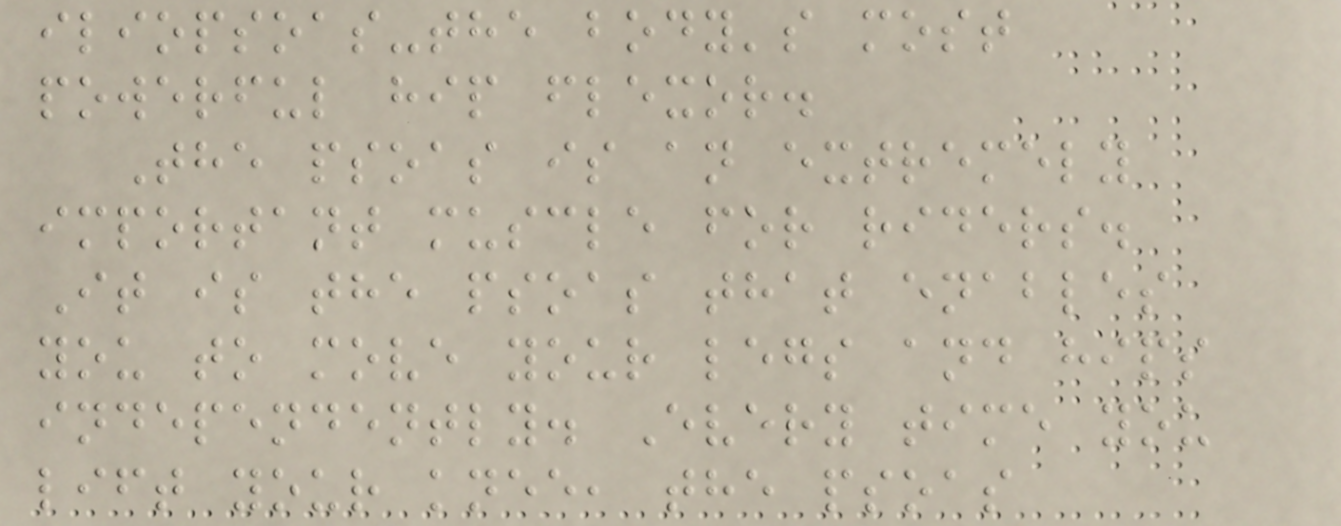iliopsoas-the body's most
powerful hip flexor.
The psoas is an extremely
important muscle for riders.
It is the psoas that enables
you to move your legs and hips
independently. Every time you
lift your knee, the psoas
